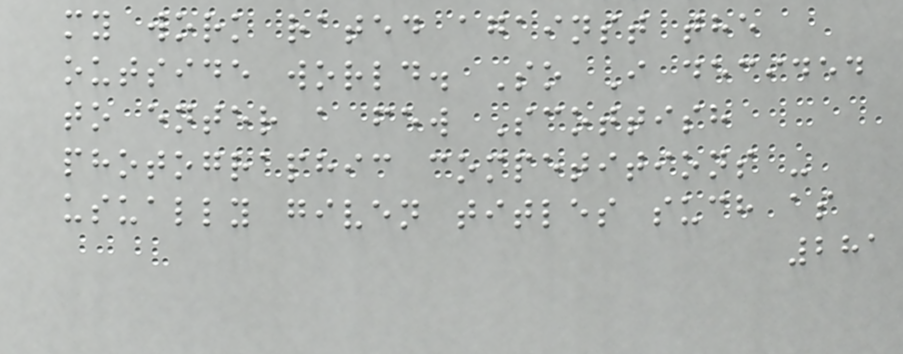my work rated against the
outside world. So I decided
to enter a few Scottish
photographic competitions -
usually given titles such as
281
